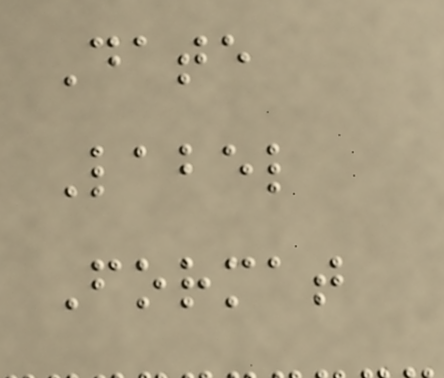Date
Label
Format
